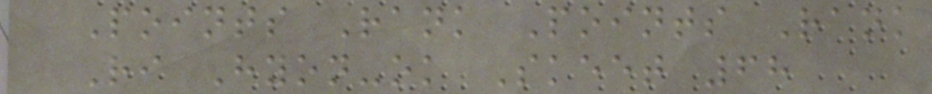Points Rank Points Rank
Ri Hyon-ok Skeet 68
